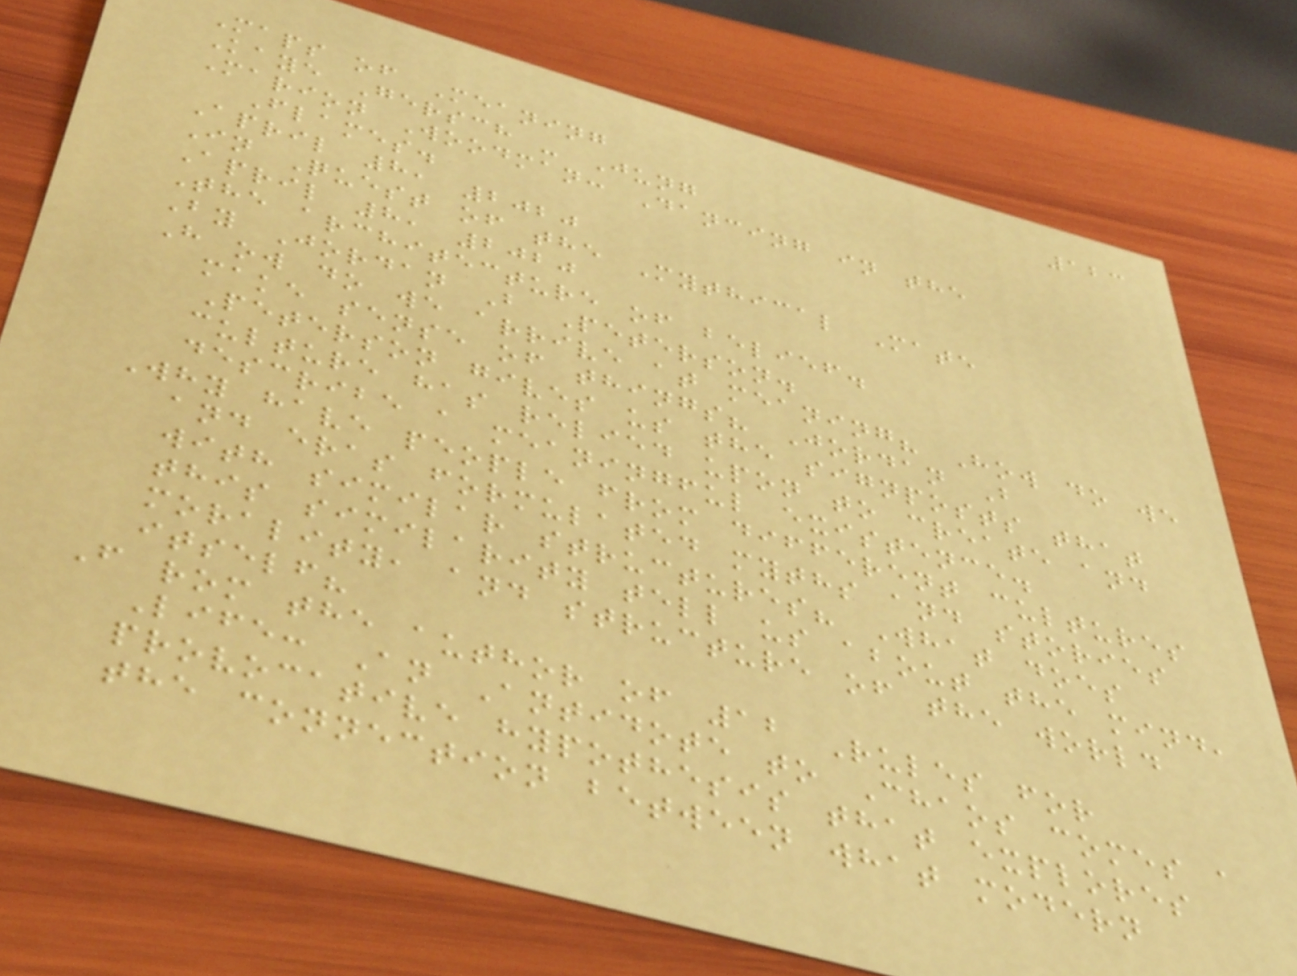123
Maps of Meaning
Kaye Gersch - Jung
Marion Woodman: Dancing in the
Flames.
April 8, 2020
In Quest of the Mythical Mate
April 8, 2020
The architecture of belief.
By Jordan B Peterson.
H ow do we arrive at meaning? How do we
make sense of things? Jordan B
Peterson gives us the signposts that
culture has relied upon to create and
describe a meaningful existence.
Why have people from different cultures
and eras formulated myths and stories
with similar structures? What does
this similarity tell us about the mind,
morality, and structure of the world
itself?
F rom the author of 12 Rules for
Life: An Antidote to Chaos comes a
provocative hypothesis that explores
the connection between what modern
